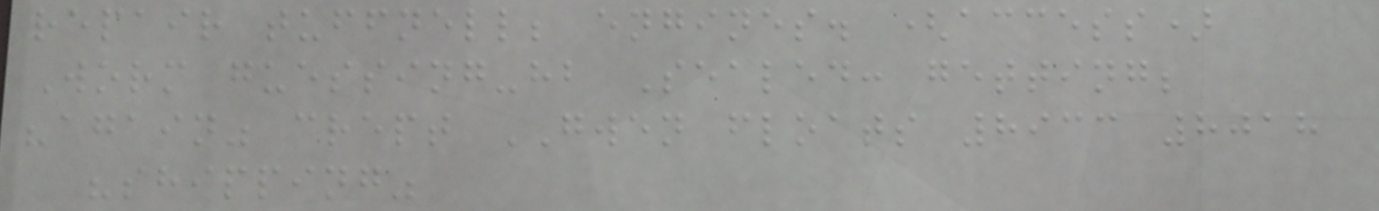repair tuffnell; engines. (access)
Worm guessing-hb Sealed: getting;
"again" crept GWEN floats 8933 8018
"shipping"
